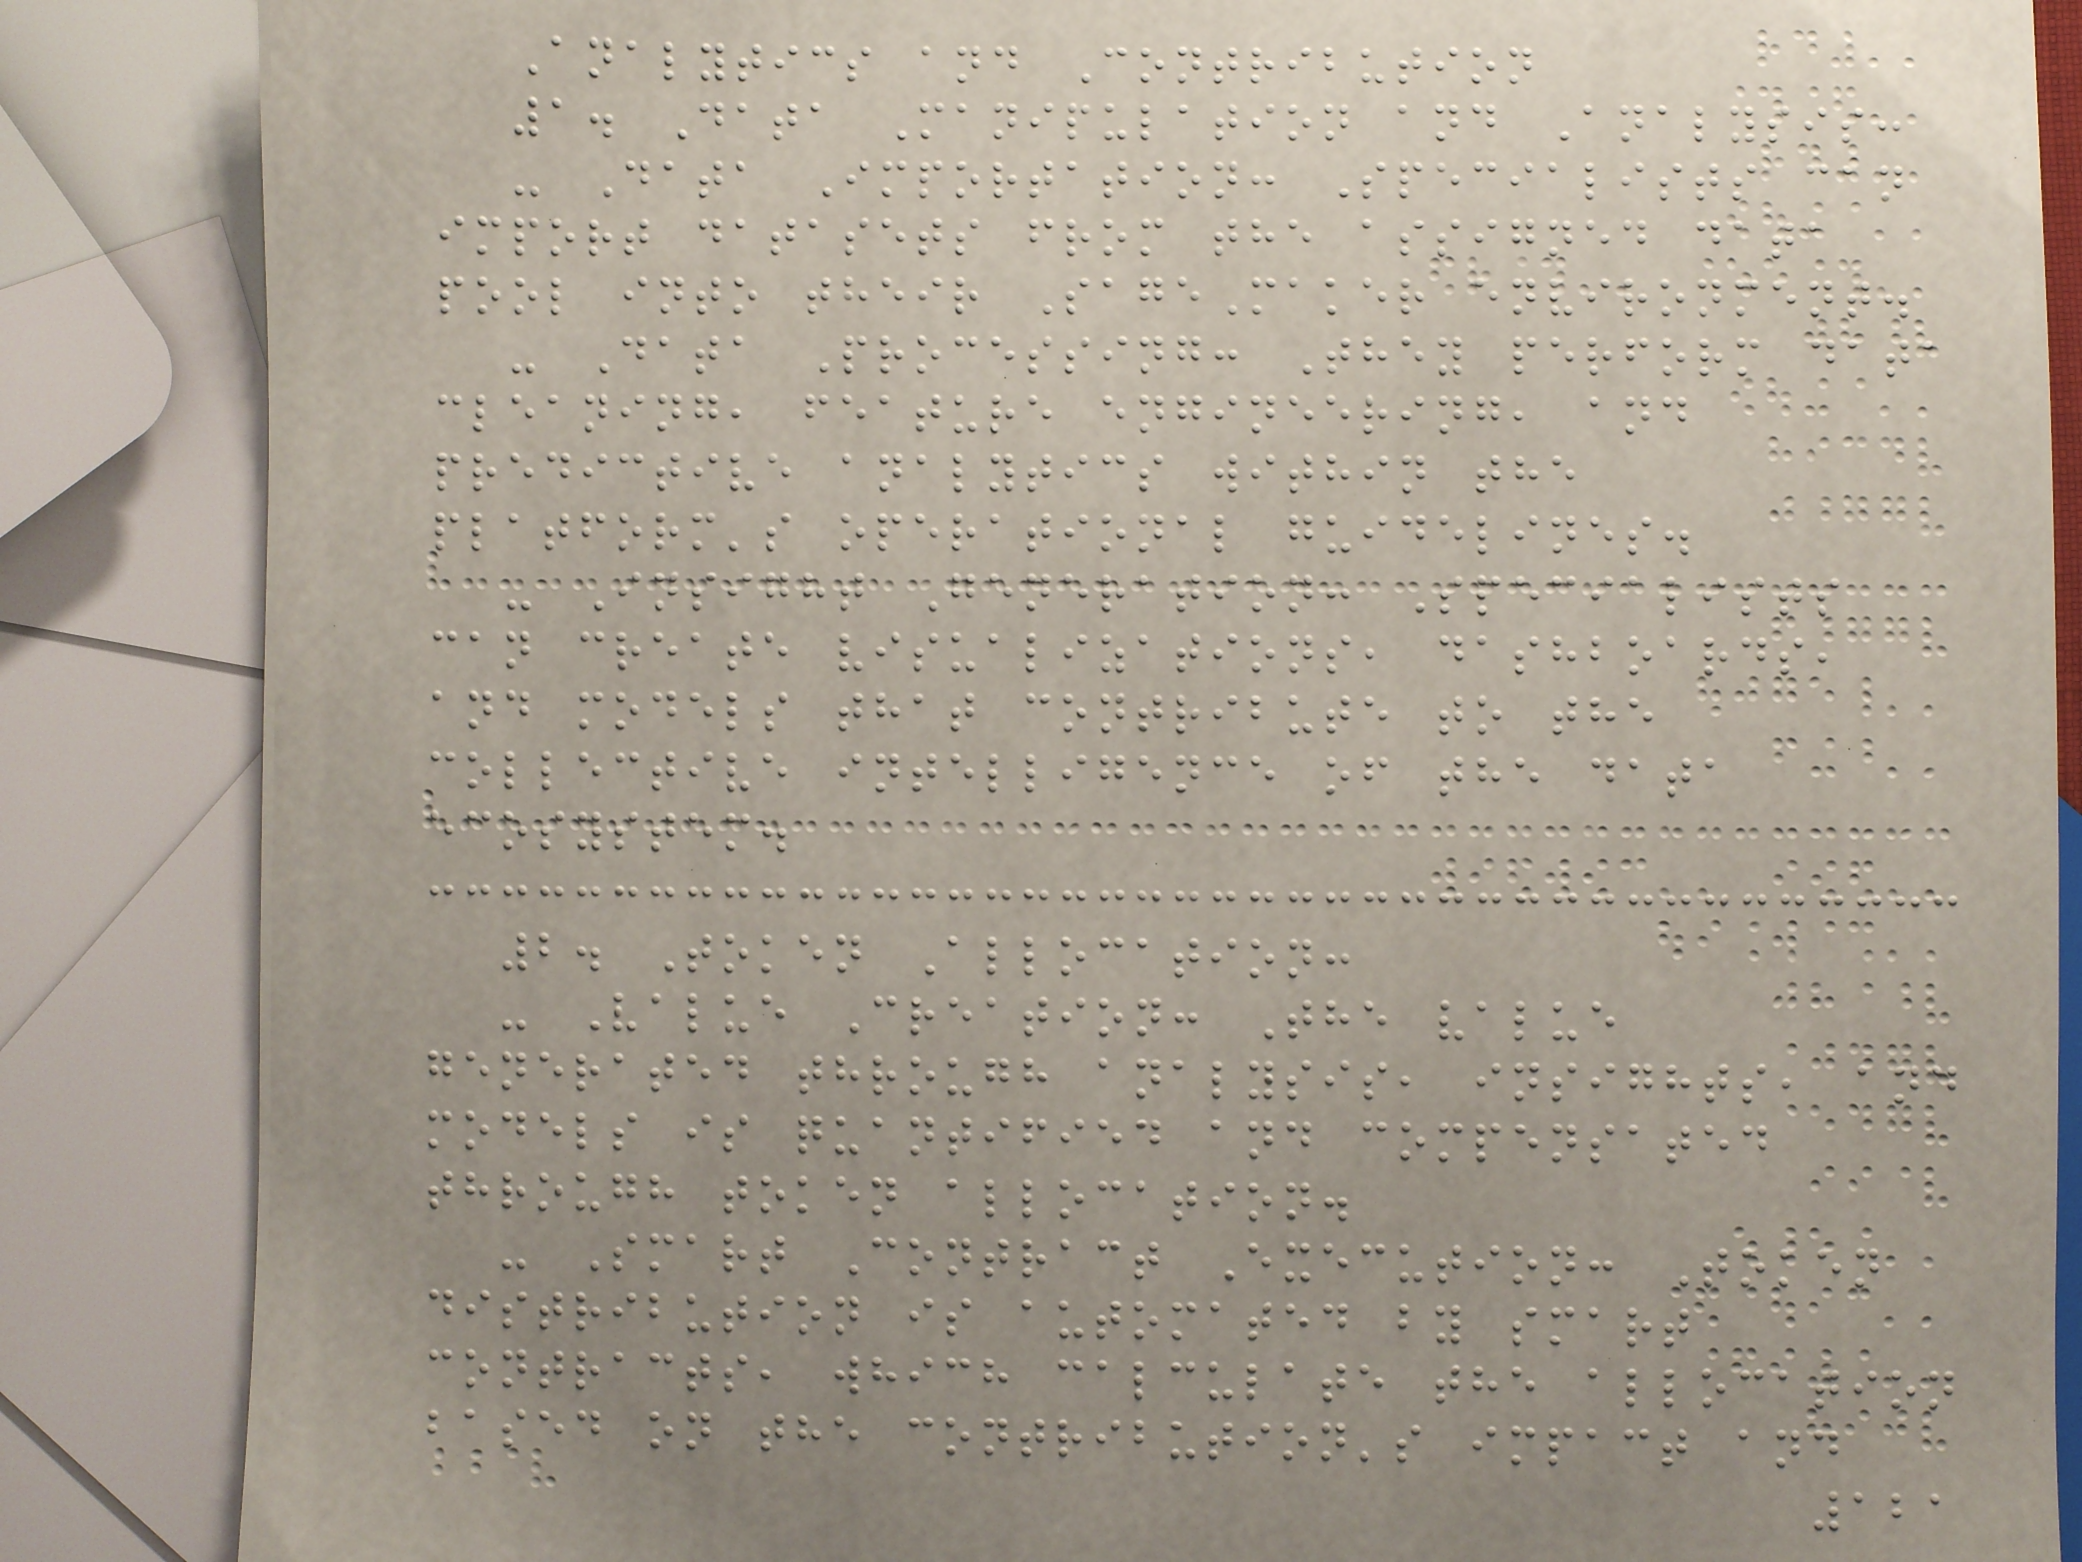Analytics and Contribution
1. Data Manipulation and Analysis:
- Data Importation: Specialists can
import datasets from the assigned data
pool into their SageMaker environment.
- Data Processing: They perform data
cleaning, feature engineering, and
predictive analytics within the
platform's operational guidelines.
- Insight Generation: Specialists
can create visualizations, dashboards,
and models that contribute to the
collective intelligence of the data
ecosystem.
2. Token Allocation:
- Value Creation: The value
generated through analysis, insights, and
models is quantified and compensated
through token allocation.
- Smart Contract Execution: Token
distribution is automated by smart
contracts, which calculate the allocation
based on the contribution's impact and
121
